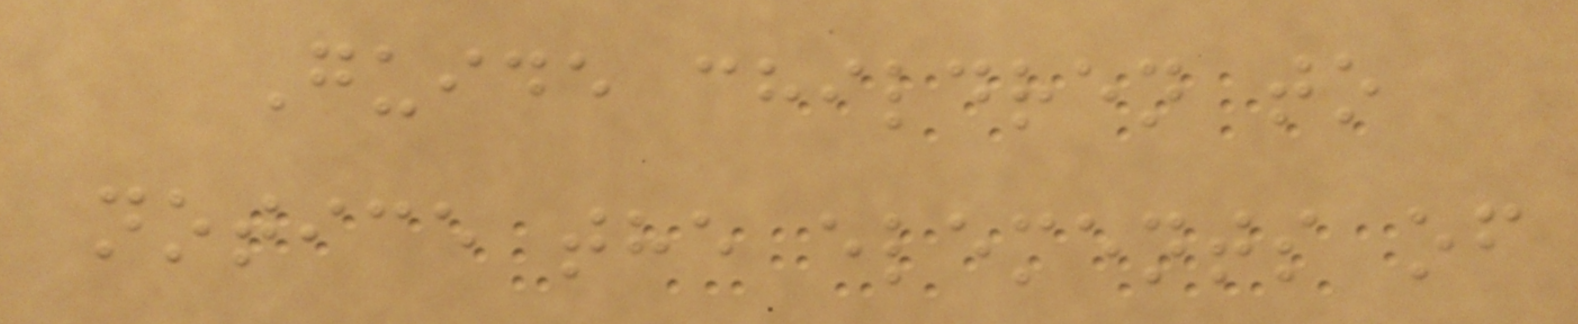Guide children to
notice the elements of
